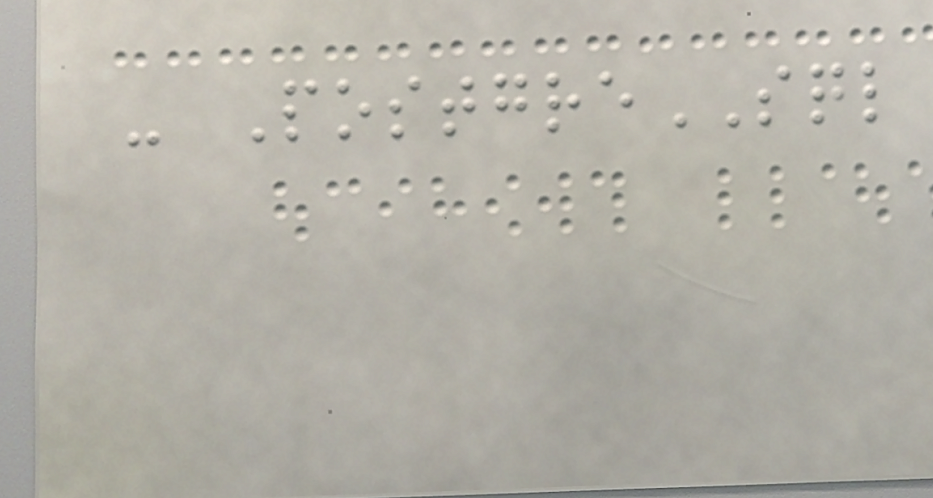- PostgreSQL
